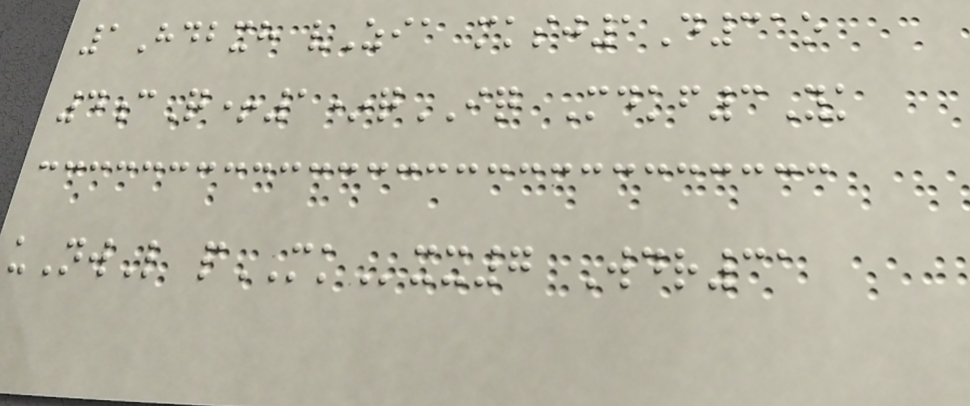1Hdbxh vZia mksj1D31o
4cQ+1*qIQ Mdkf3Yk
uNwL pMKxx7 Wdr31
